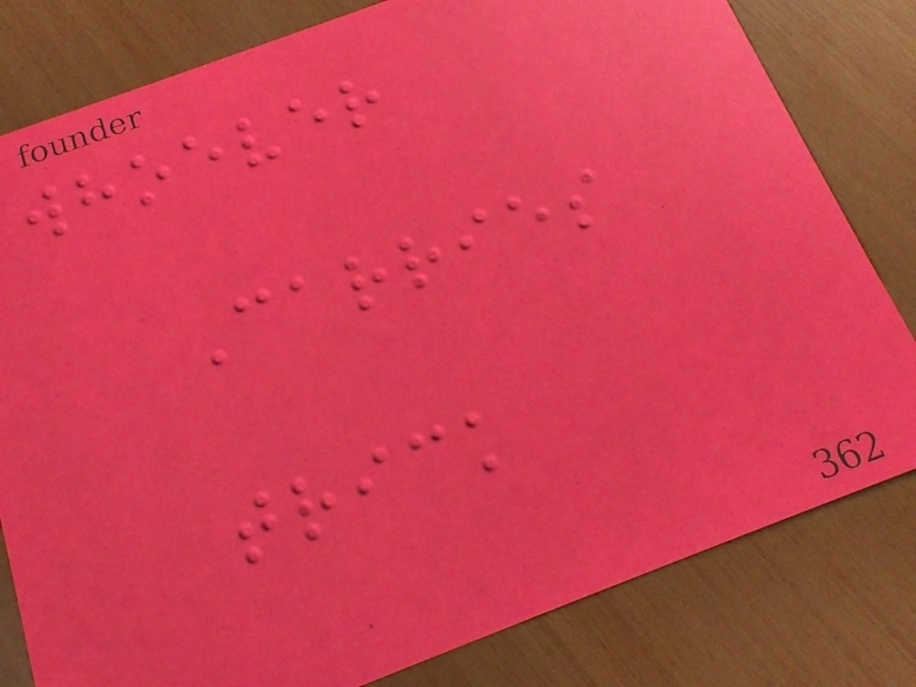whoever
Carries
trick
